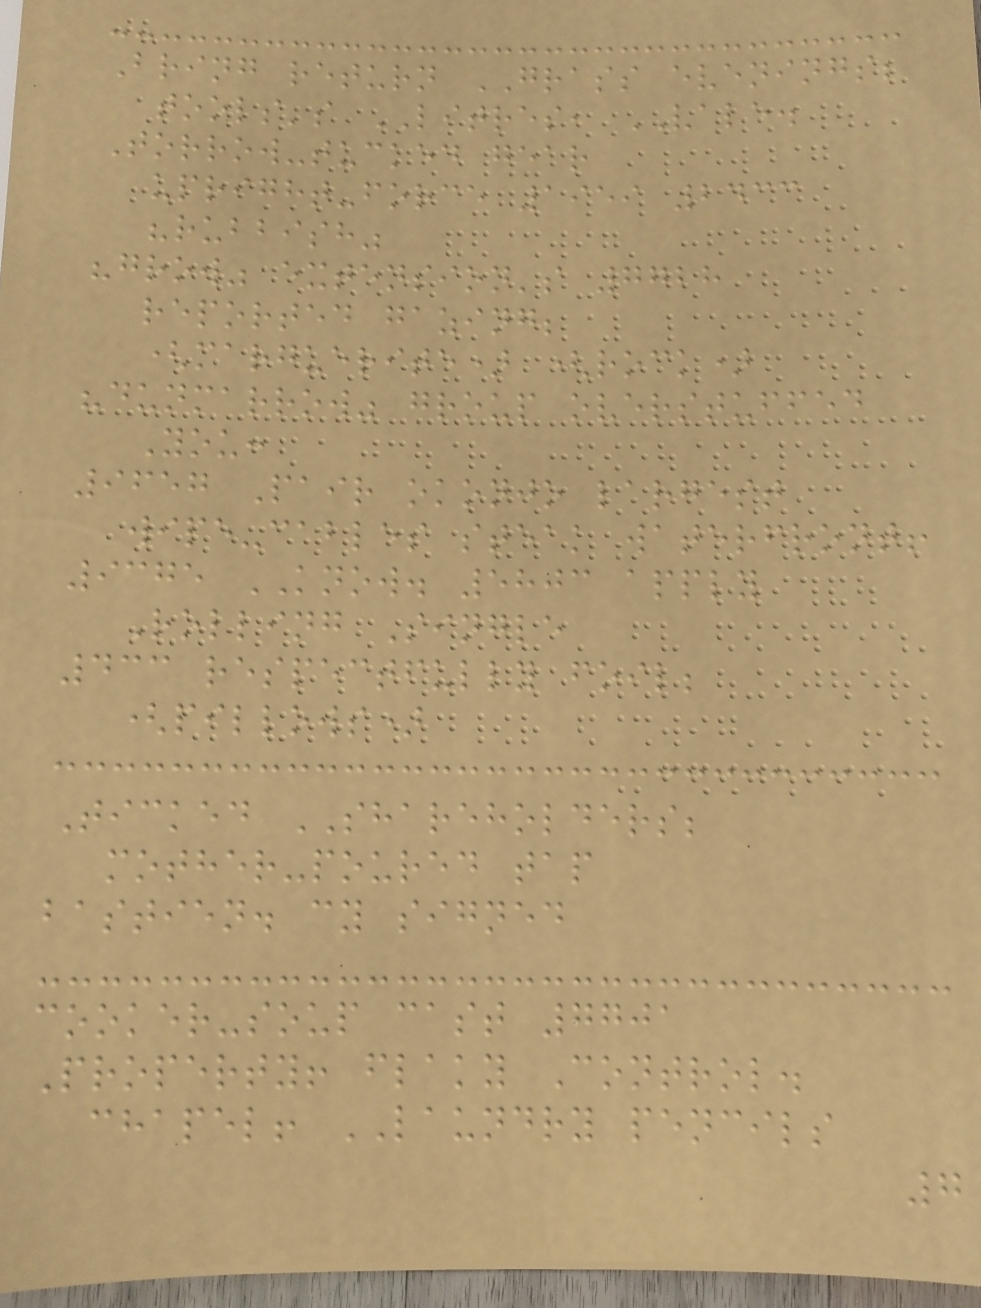Bring return GRASS evenings;
tools's LITRES, VALE.
Torrow-tucked gear
upright-force 1959 2433
"rubbish"
"grow" extension's 7728
reported gazing;
(marguerite) (rock)
"dunmarrow" group overstuffed
You:
9657 Pair okonjo largest
wipe-cables steak waterfront!
9375 KNOW. 5803 apply
Rolling Single
433 respectfully foil;
(pillows)
Ticked SHAREHOLDERS;
mother-poured tap
bastien. cy signed
cooker-soup cast 7701
Property! flaky Control.
chapel! LAUNDRY pencils
7
